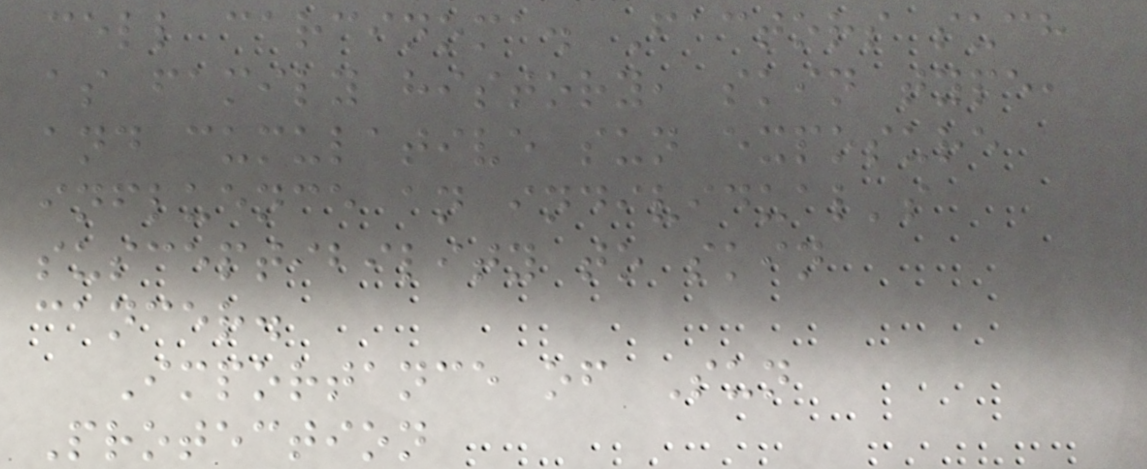cell carcinoma. Factors such
as family history, skin type,
and cumulative sun exposure
influence an individual's
susceptibility to skin
cancer.
Importance of Sun
Protection
